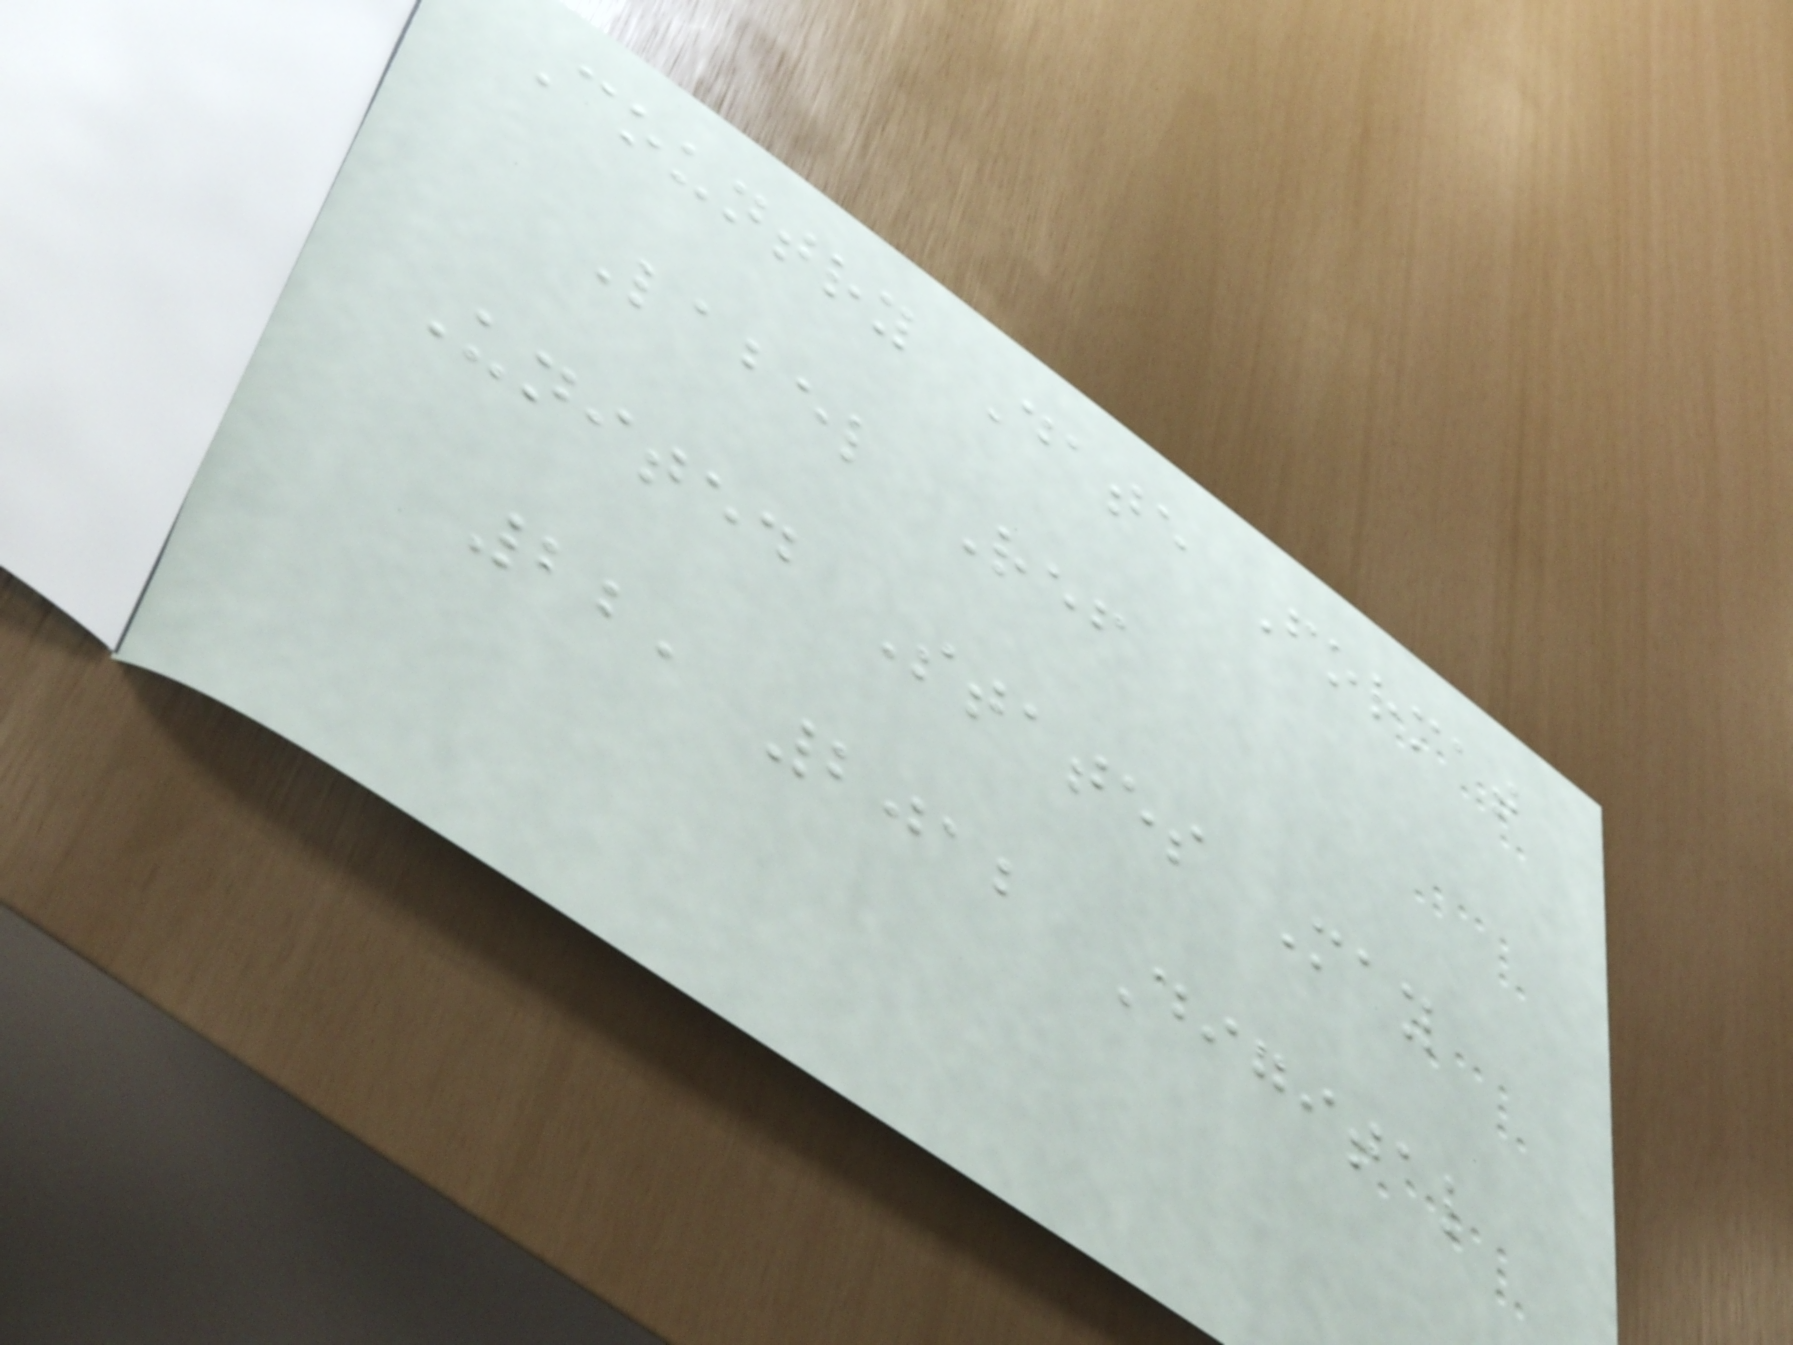Country Date Format
Label Ref
United States May
22, 2012 Digital
